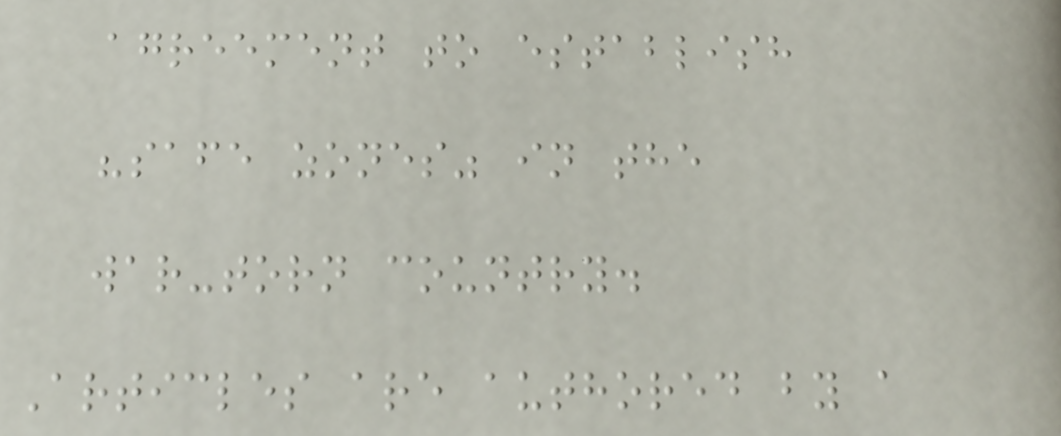agreement to establish
"safe zones" in the
war-torn country.
Articles are authored by a
